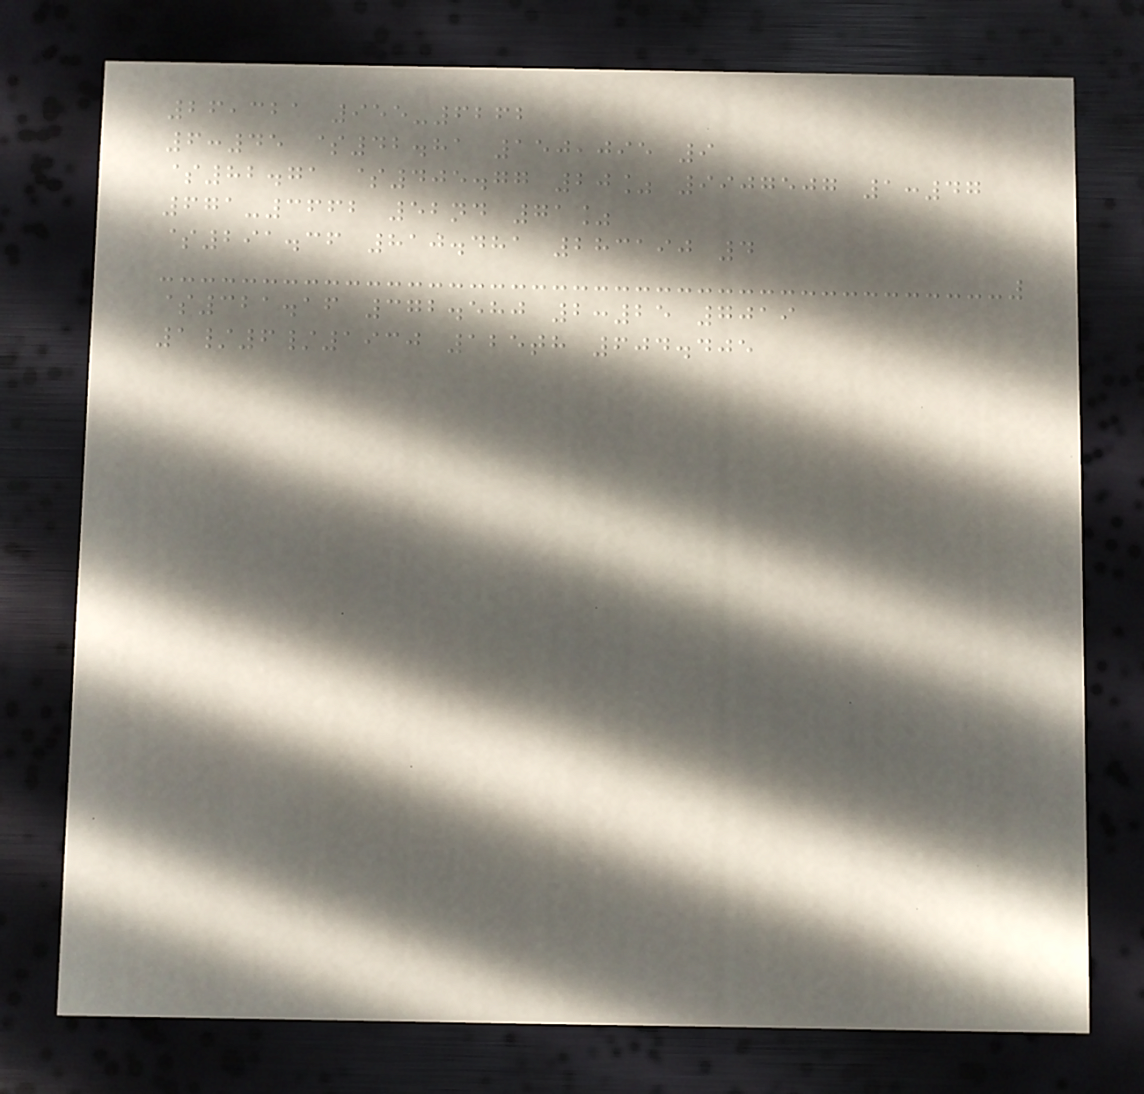26,321 955-6262
6:45 $42.81 150,095 9
$82.71 $405.77 20% 9907507 1:47
671-3662 52nd 71%
$291.36 810.481 283190 4
$321.16 372.580 2:25 7019
1/6/1930 125th 604.405
